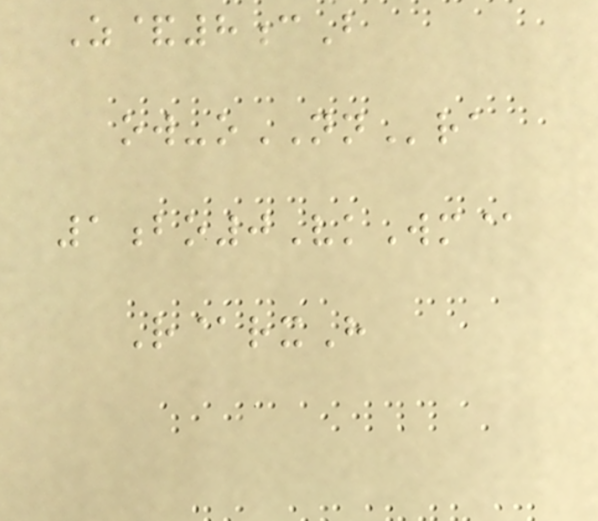Z&8cB
ow-oNNra
1bo0VkWm@
R@rxH
